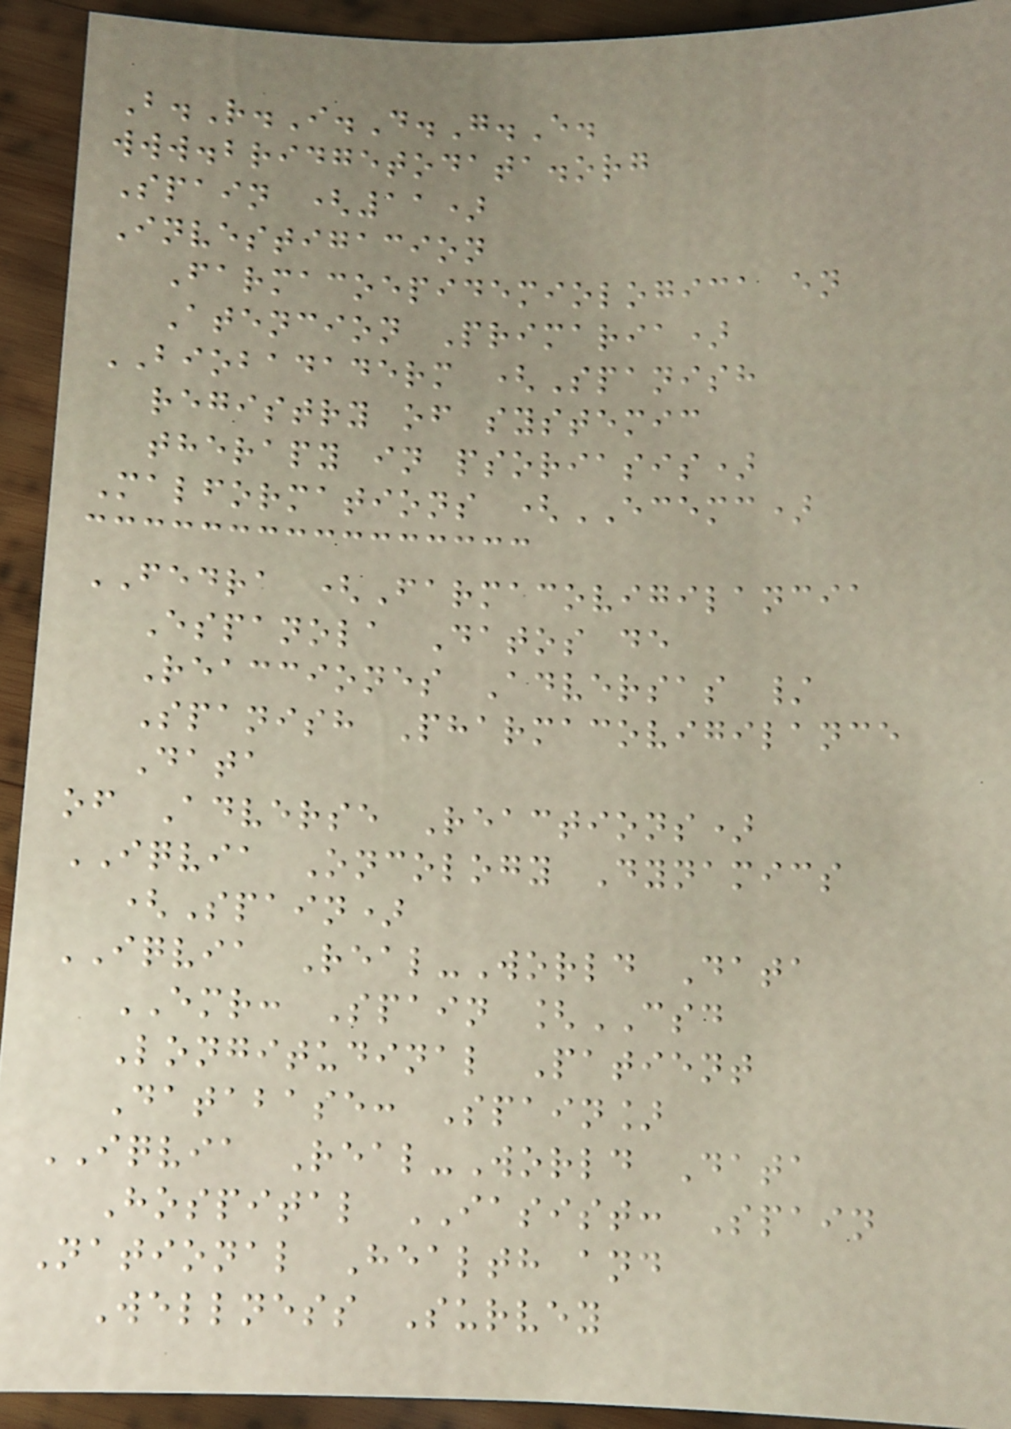B.R.I.D.G.E.
www.bridgetodata.org
Spain (11)
Investigacion
Farmacoepidemiologica en
Atencion Primaria)
BIOBADADERM (Spanish
registry of systemic
therapy in psoriasis)
Malformations (ECEMC)
FEDRA (Farmacovigilancia
Espanola Datos de
Reacciones Adversas /
Spanish Pharmacovigilance
Data
of Adverse Reactions)
IQVIA Oncology Dynamics
(Spain)
IQVIA Real-World Data
EMR: Spain [CSD
Longitudinal Patient
Database: Spain]
IQVIA Real-World Data
Hospital IASIST: Spain
National Health and
Wellness Survey
